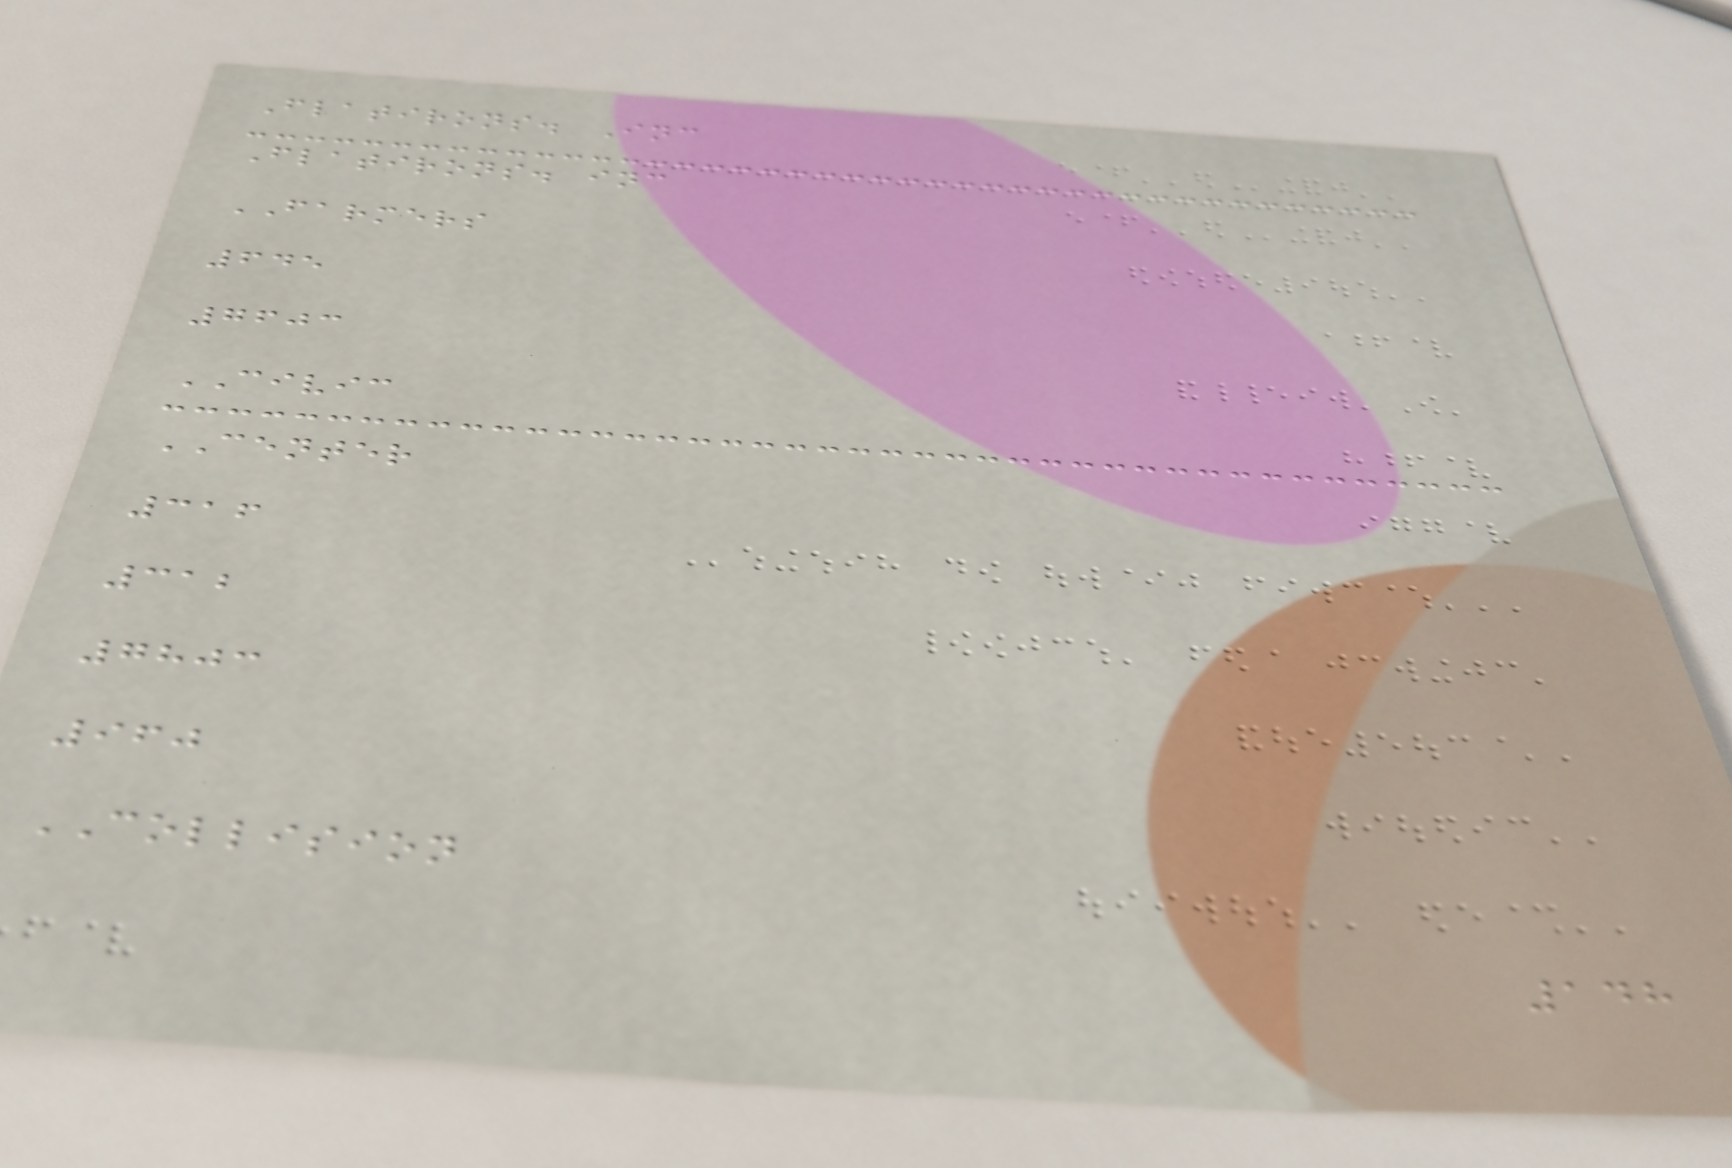Flatirons. Inc
Flatirons. inc
FARMERS
645
7603
CIVIC
CENTER
316
312
7803
960
COLLISION
148
